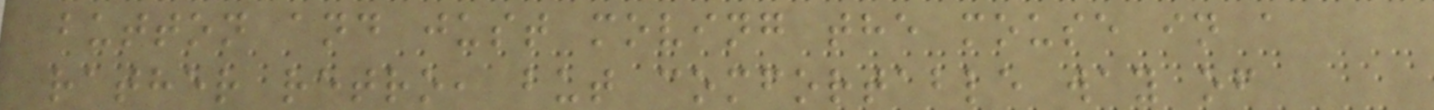button and just moving the mouse in a
rather retro, but comfortable way of
